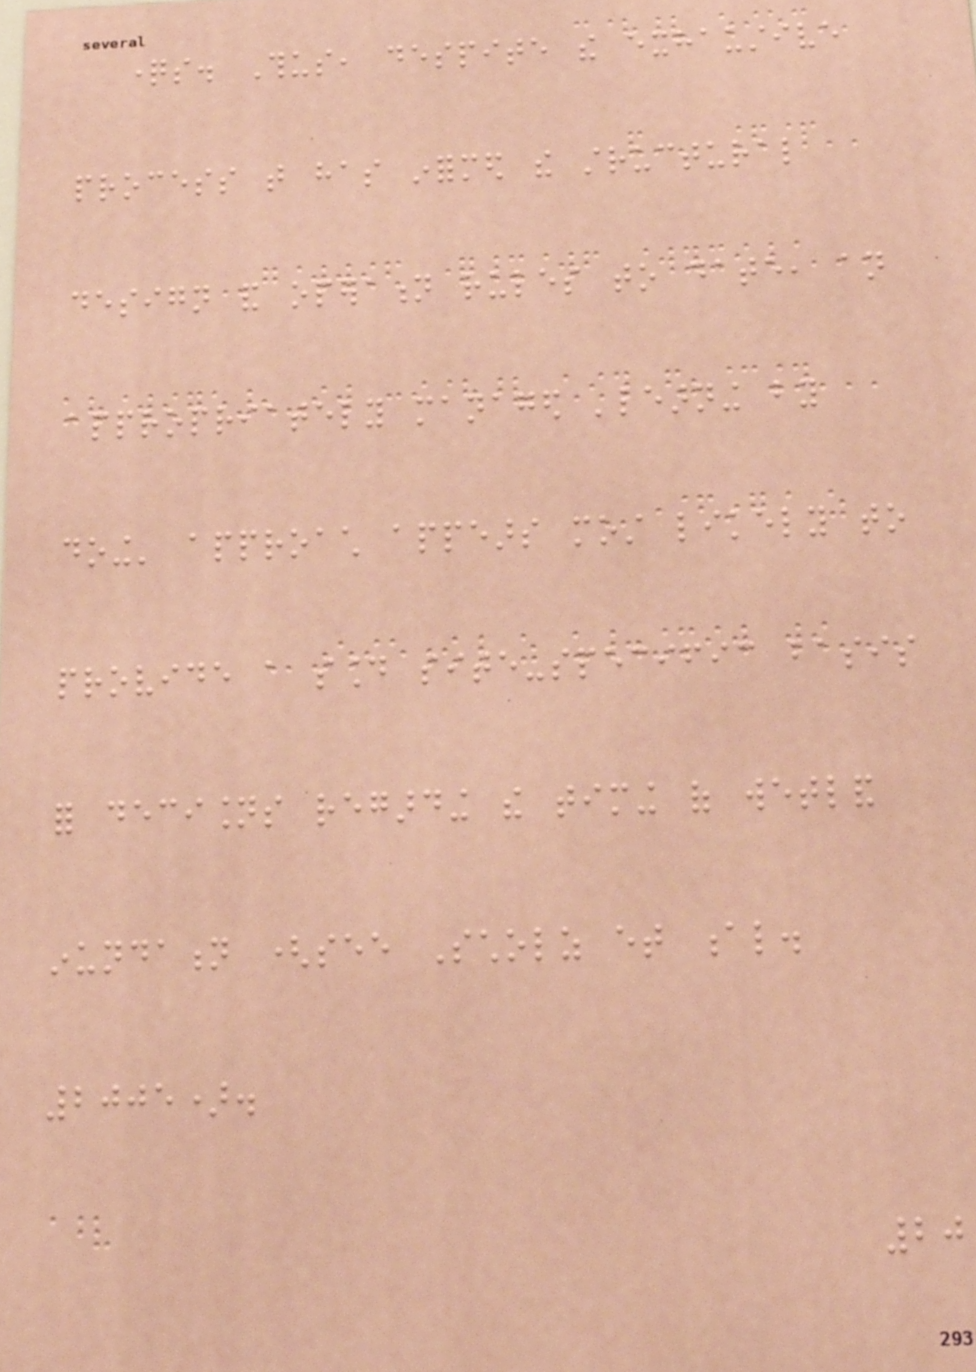questions. Thus, despite the exhaustive
process that has informed the structural
design and operation rules to date, an
appropriately managed 'learning by
doing' approach appears most likely to
provide a sound site-specific basis
for decisions regarding the timing of wetland
inundation (see Scholz et al.
2005).
20
